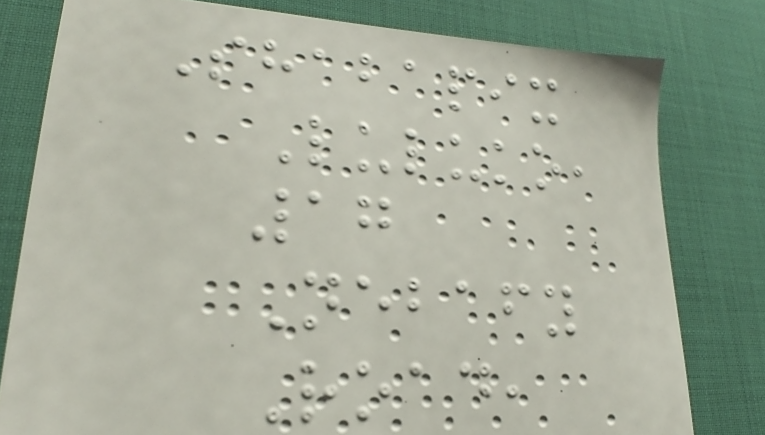Shabapix
Luluko,
17
Nebafy
Road,
